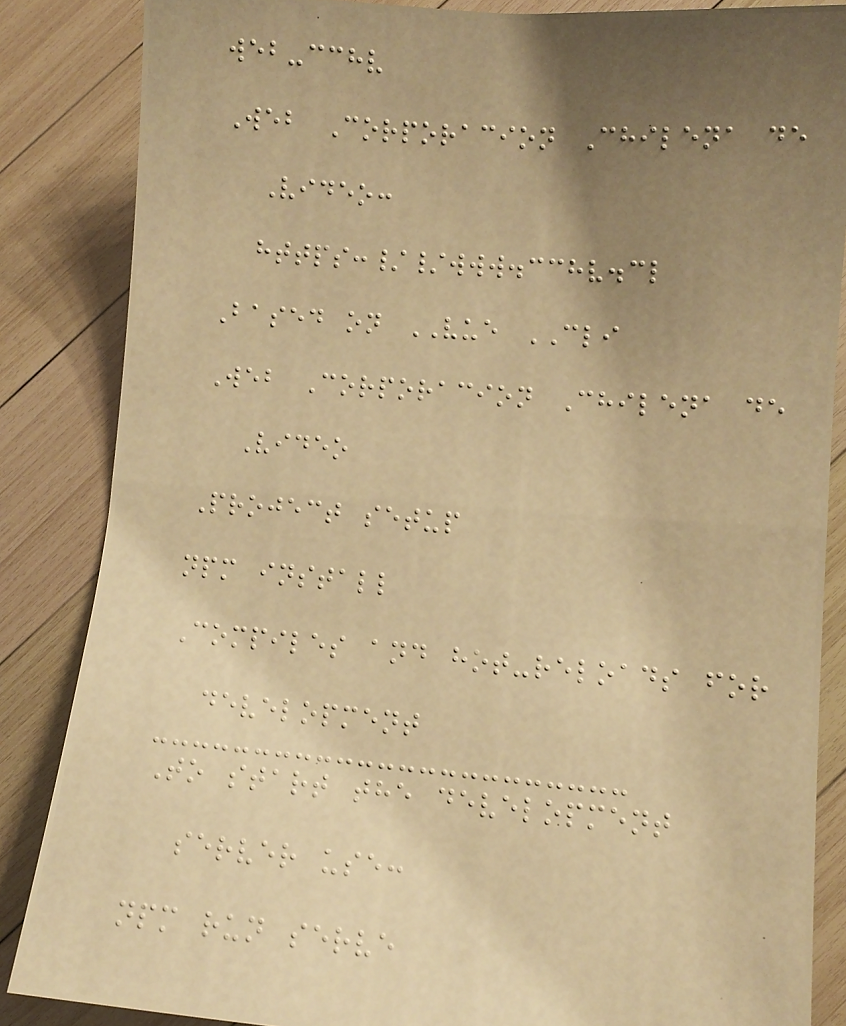web-cchv
Web Corporacion Chilena de
Video:
https://www.cchv.cl
Based on VUE CLI
Web Corporacion Chilena de
Video
Project setup
npm install
Compiles and hot-reloads for
development
To start the development
server use:
npm run serve
